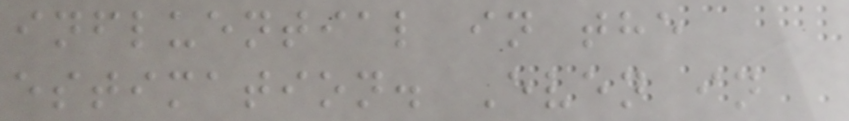influential in the
estimation. Even in
